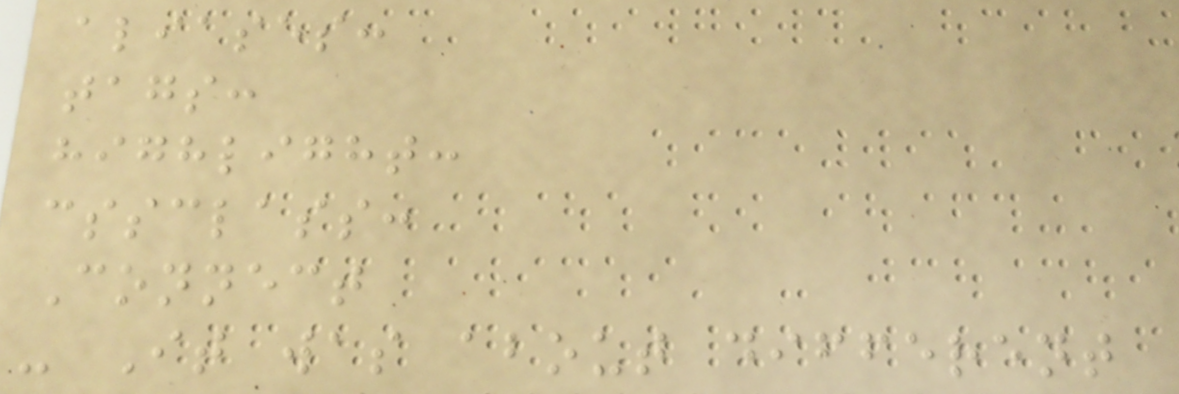aliases:
tags:
highlight:
cssclass:
Connect
- It was about different
